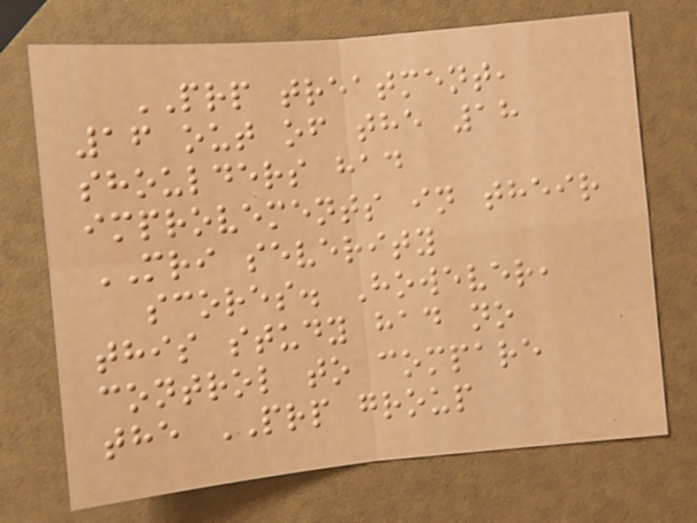PRP treatment,
16 out of the 18
shoulders had
improvements in their
MRI severity
scores. However,
this study had no
control to compare
the PRP group
